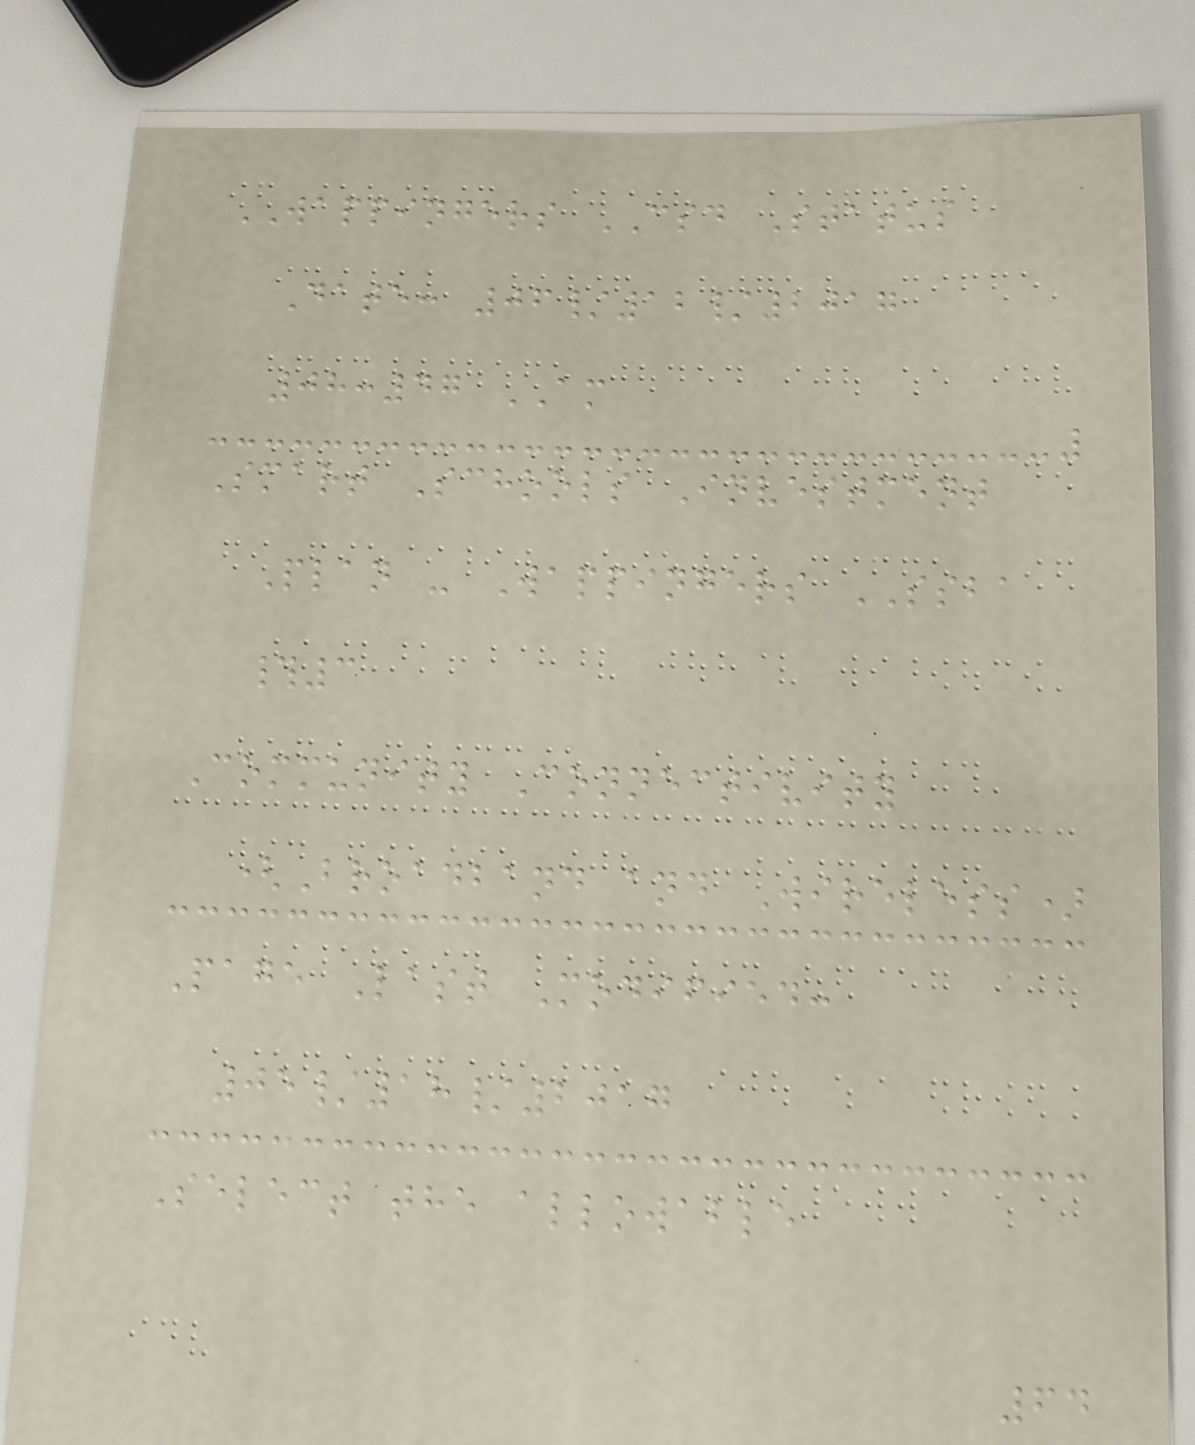WAPPINGERS CSD Status
Date: 06/12/2017
08:47 AM
Smart Schools Investment
Plan - Wappingers SSBA
#3
Community Connectivity
(Broadband and Wireless)
Page Last Modified:
05/18/2017
Select the allowable
64
